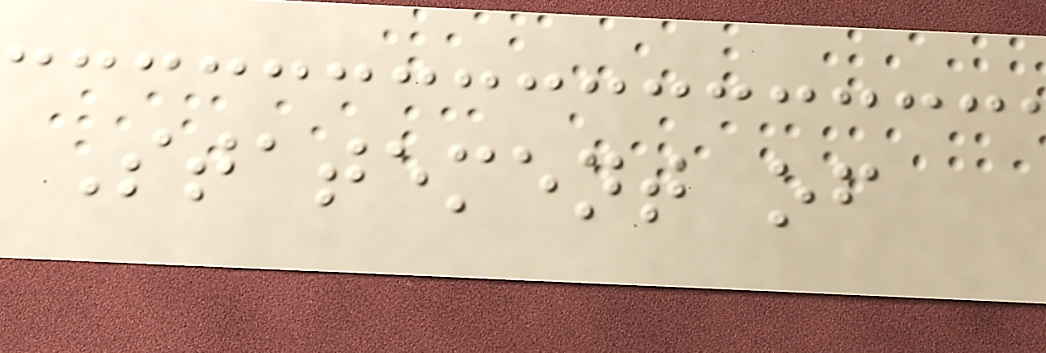Statement of
